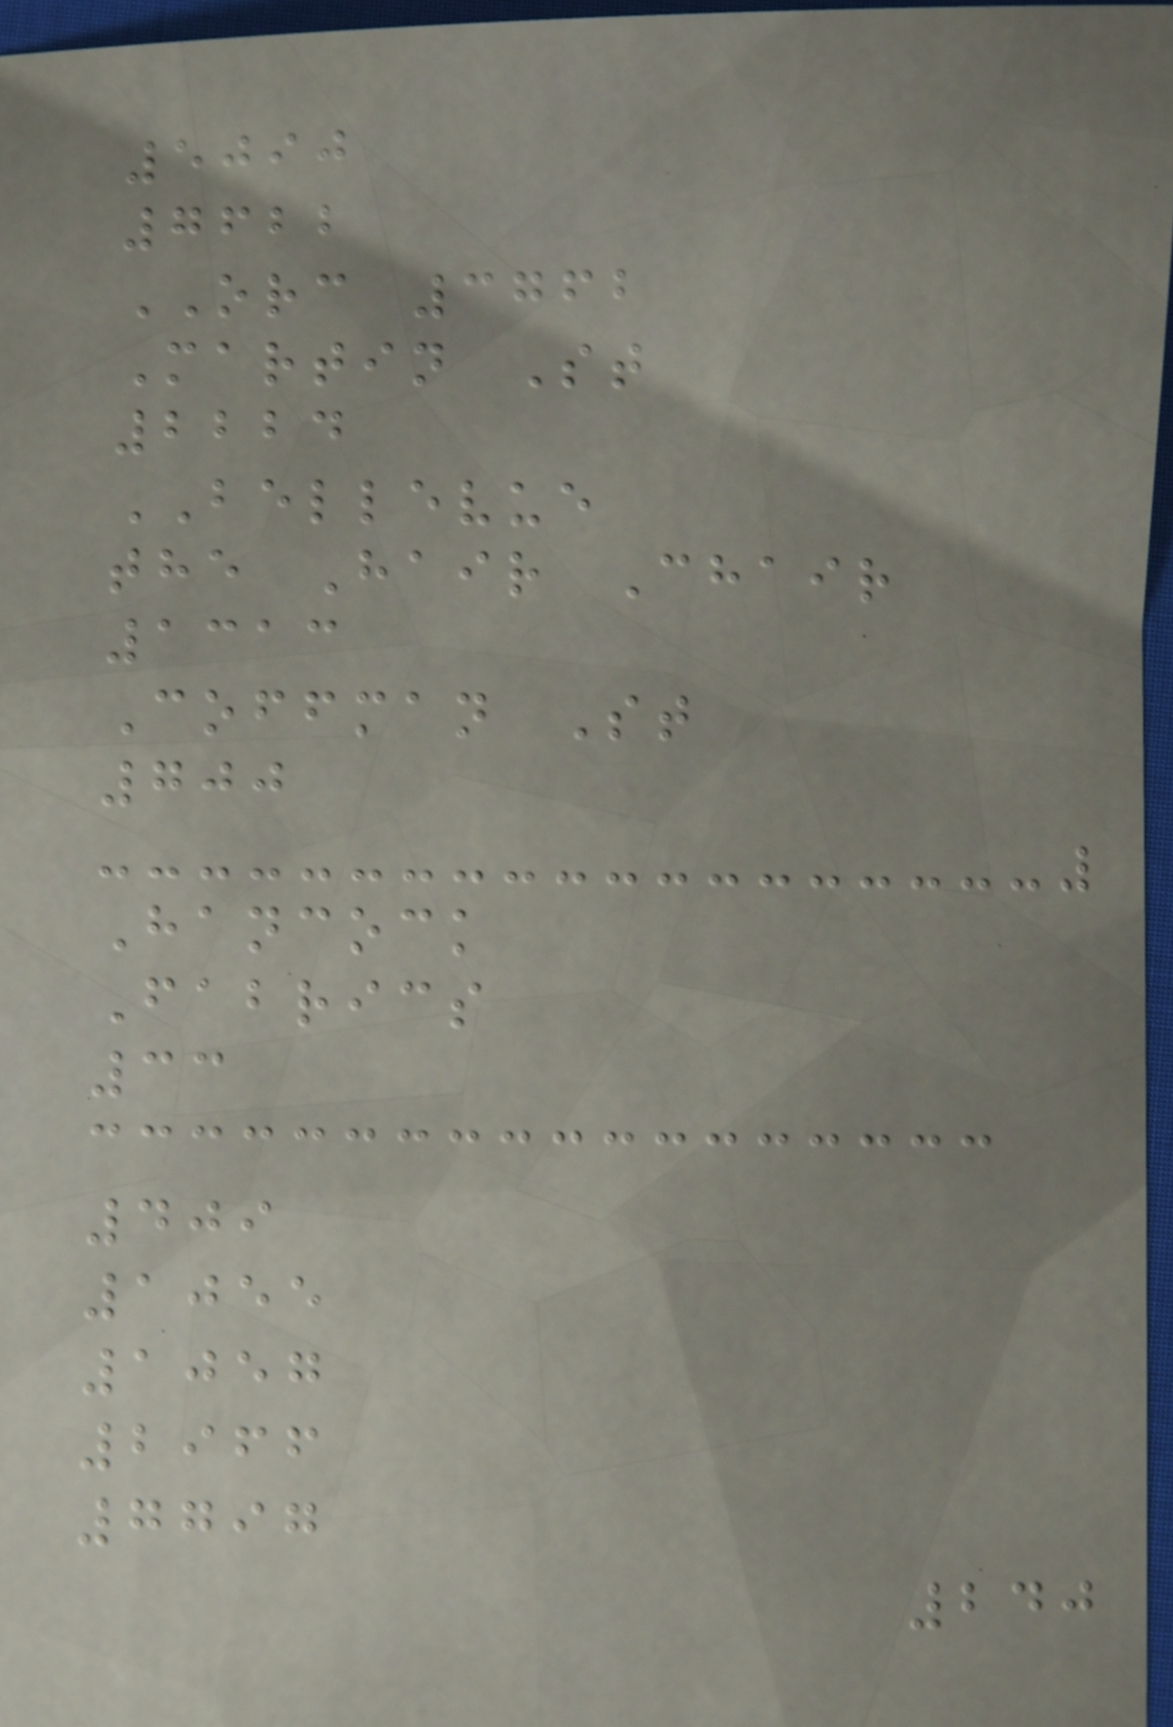5090
7622
ORC 3762
Martin St
2224
BELLEVUE
the Hair Chair
1313
Coffman St
700
Hancock
Fabrics
33
409
1055
1057
2966
7797
240
